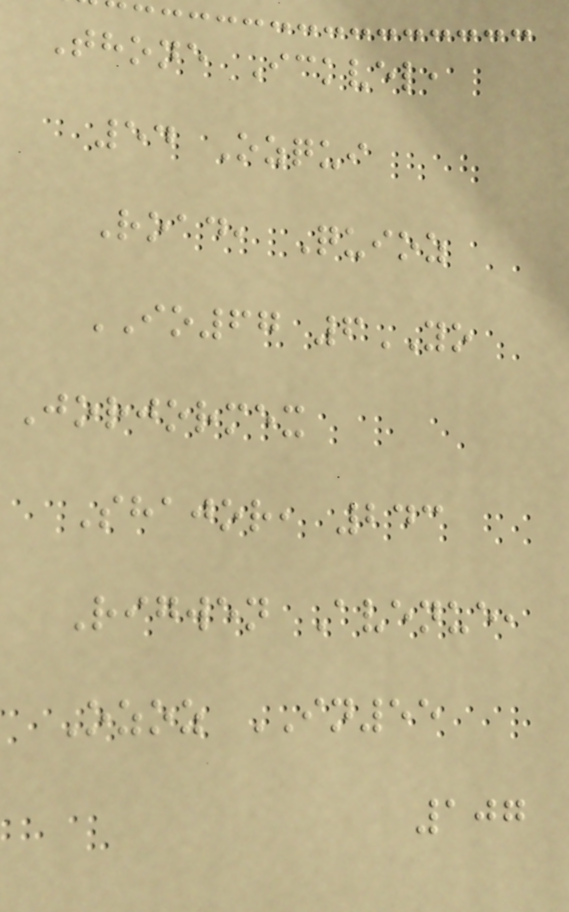Thone Ickvel,
54 Ozqui
Road, Quioz
IO67 6YO
Jorjormex
Shajor, 243
Rigwen Avenue,
Ozoz IN55
107
